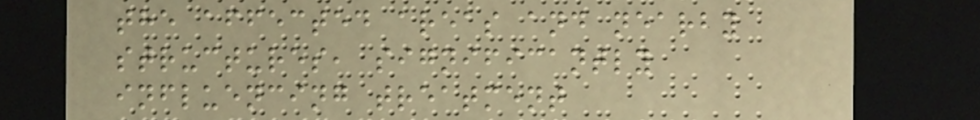the affected areas and nearby
structures, significantly
influencing treatment
